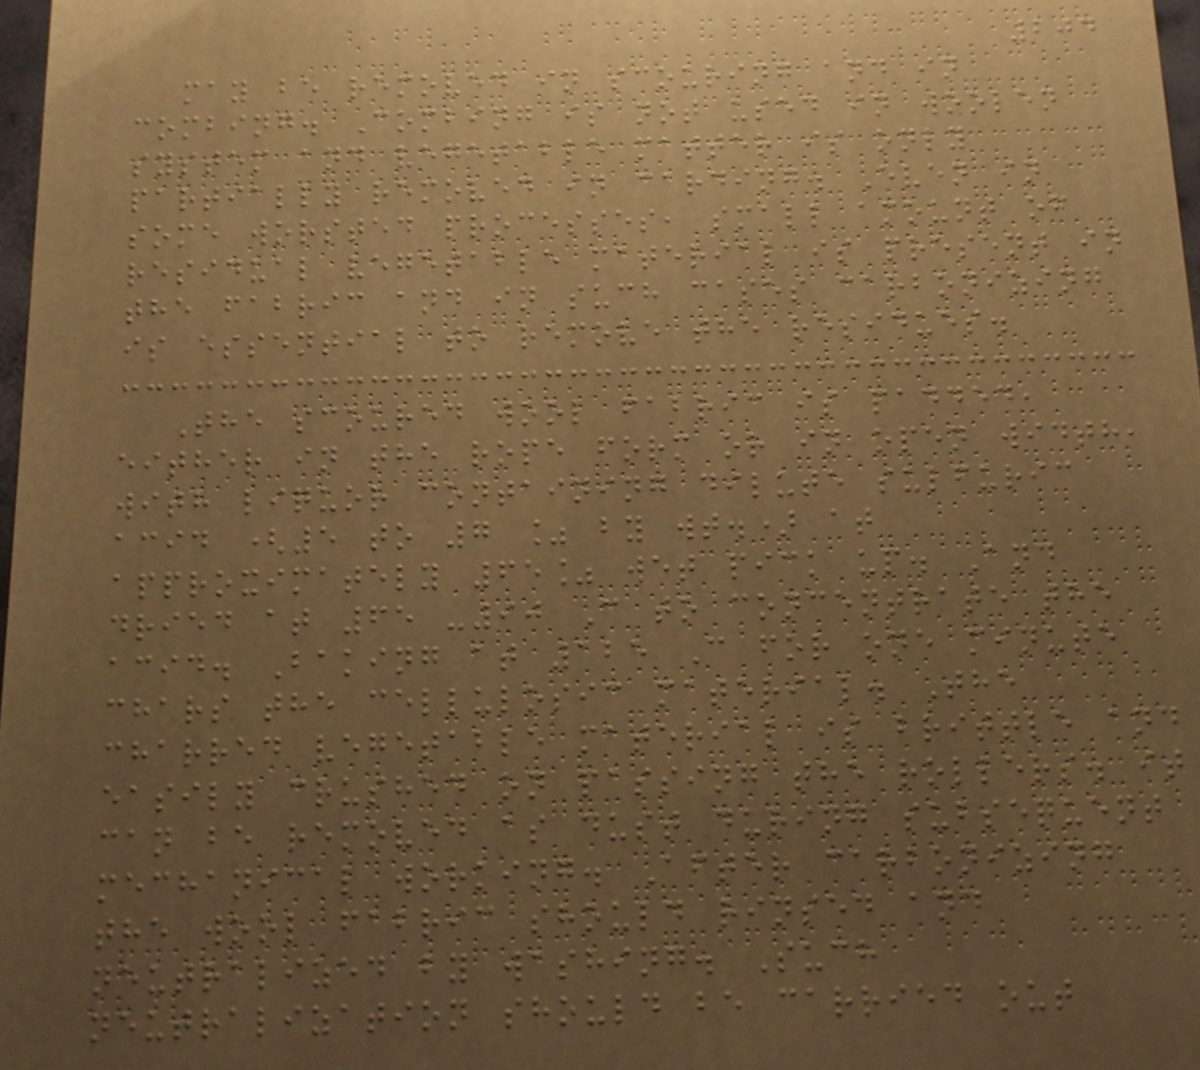204
may be removed in scouring and in
combing. Combing is not used in woolen
system and vegetable matter is only
partially removed in carding. Even in
some worsted processes, small amount of
residual vegetable material is present in
the fabric and in such cases carbonizing
is essential to remove the residues.
The scoured wool fabric is padded,
either in the rope form or in open width,
with liquor containing dilute sulfuric
acid (5 to 7 % by wt.) at
approximately 65% wet pick up. And
dried at 65 -90 C to concentrate the
acid. Baking at 125 C for one minute
chars the cellulosic material. The
charred vegetable material is brittle and
easily crushed on passing the rollers. it
can be removed as dust during subsequent
mechanical working. After carbonizing
the wool fabric should rinsed and
neutralized by washing. Such
neutralization should be carried out
